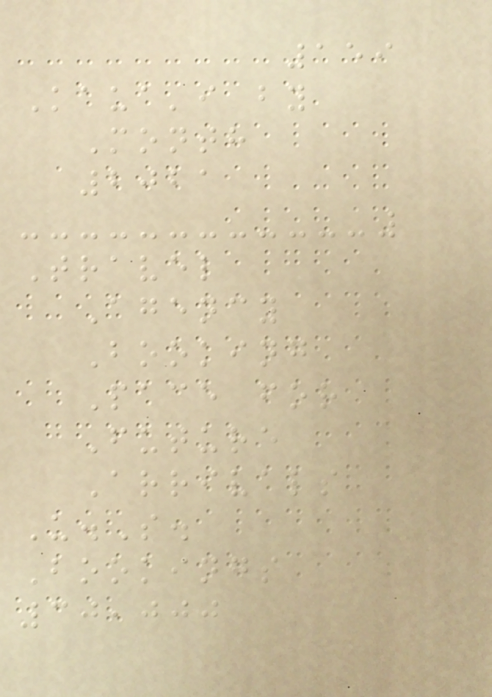159
Kaua'i by
Month
2021
Travel
Agency
Booking
Pace for
Future
Arrivals
U.S.
Bookings
30,000
